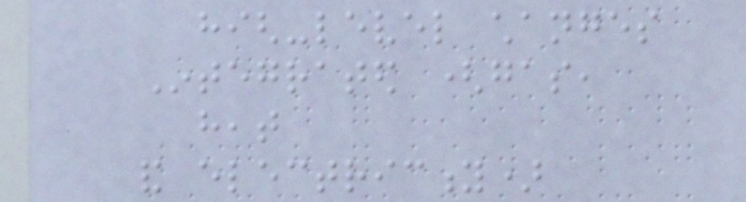high-level changes
Integrated (gas,
heat
and electricity)
